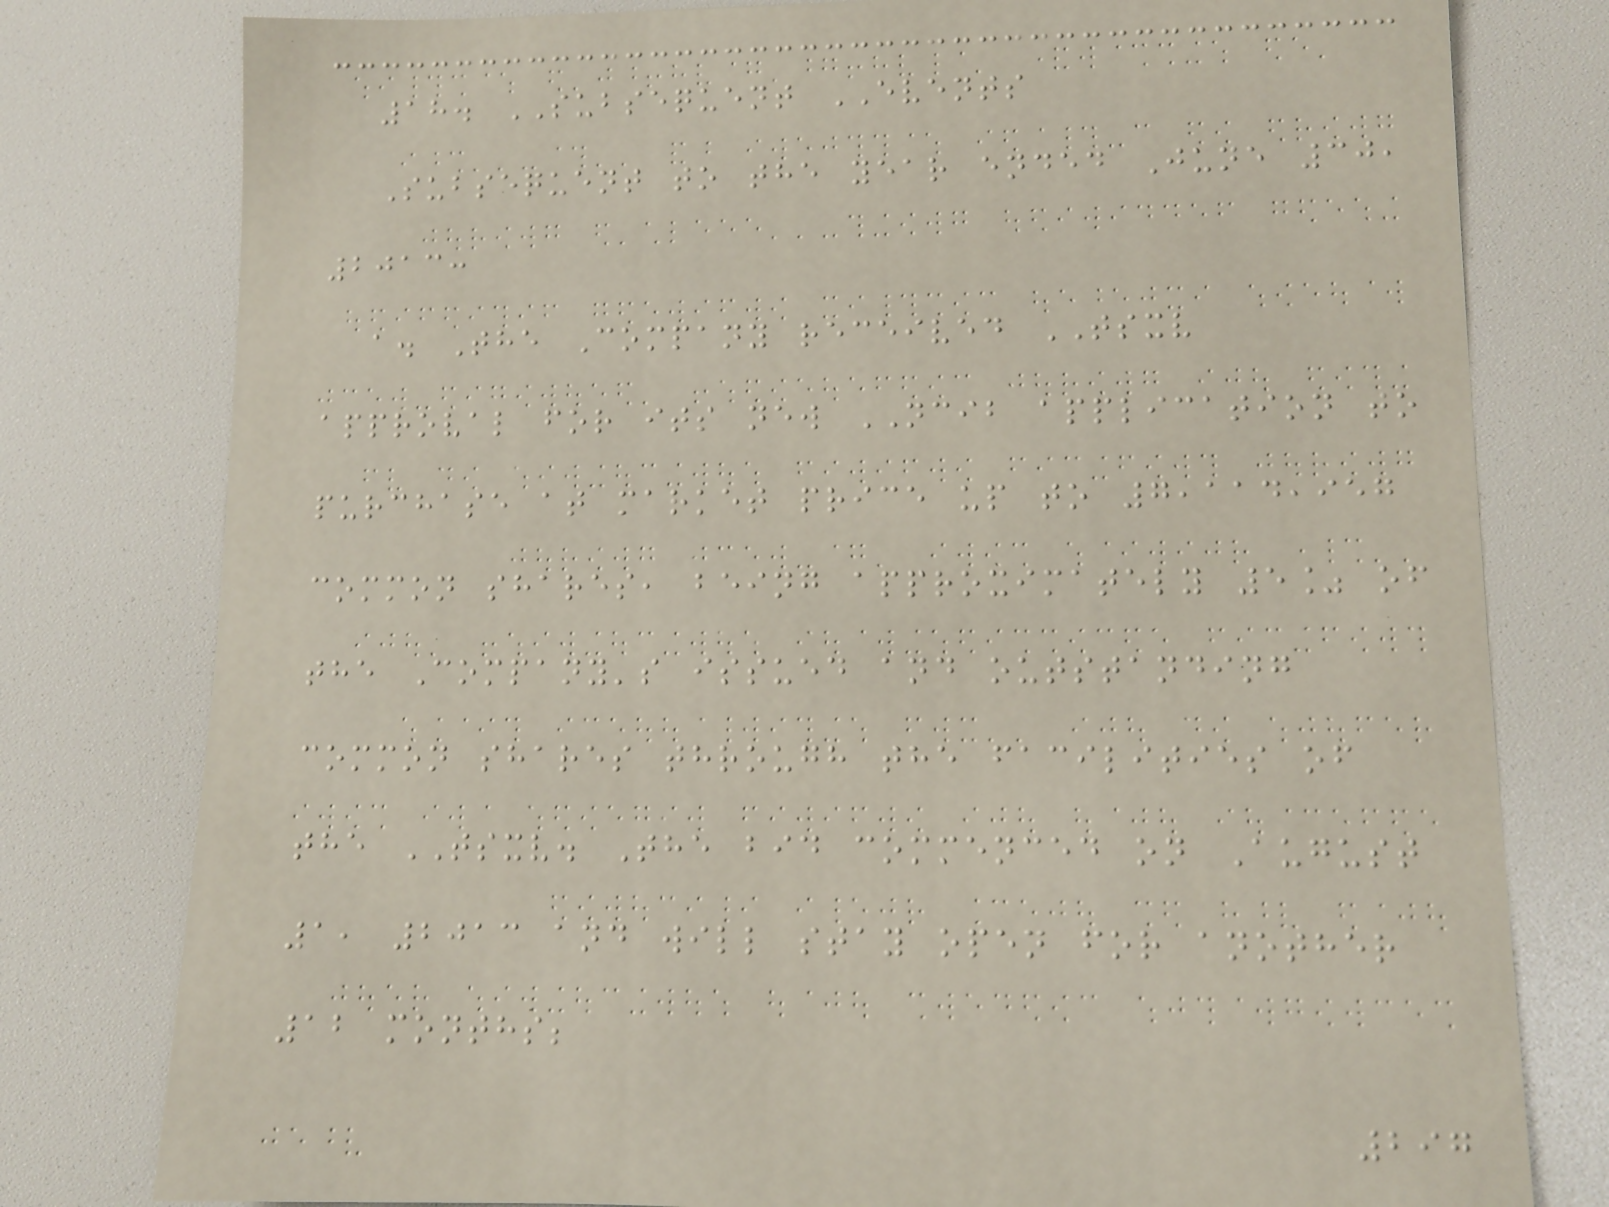18. SUBSEQUENT EVENTS
Subsequent to the year ended June 30,
2013:
a. The Company received TSXV
approval for its new NCIB application to
purchase at market price up to 7,114,957
common shares, being approximately 5% of
the Company's issued and outstanding
common shares through the facilities of
the TSXV. The bid commenced on August
1, 2013 and will stay open for another
12 months;
297
